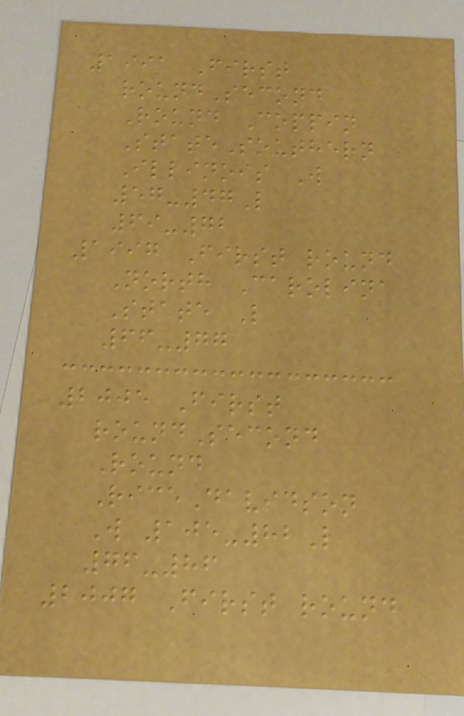1991 First
roundSecond
Round Coppin
StateSouthern
Illinois W
57-47L
69-72
1997 First round
North Carolina
State L
66-77
2005 First
roundSecond
Round
RiceDavidson
W 105-82L
76-86
2007 First round
